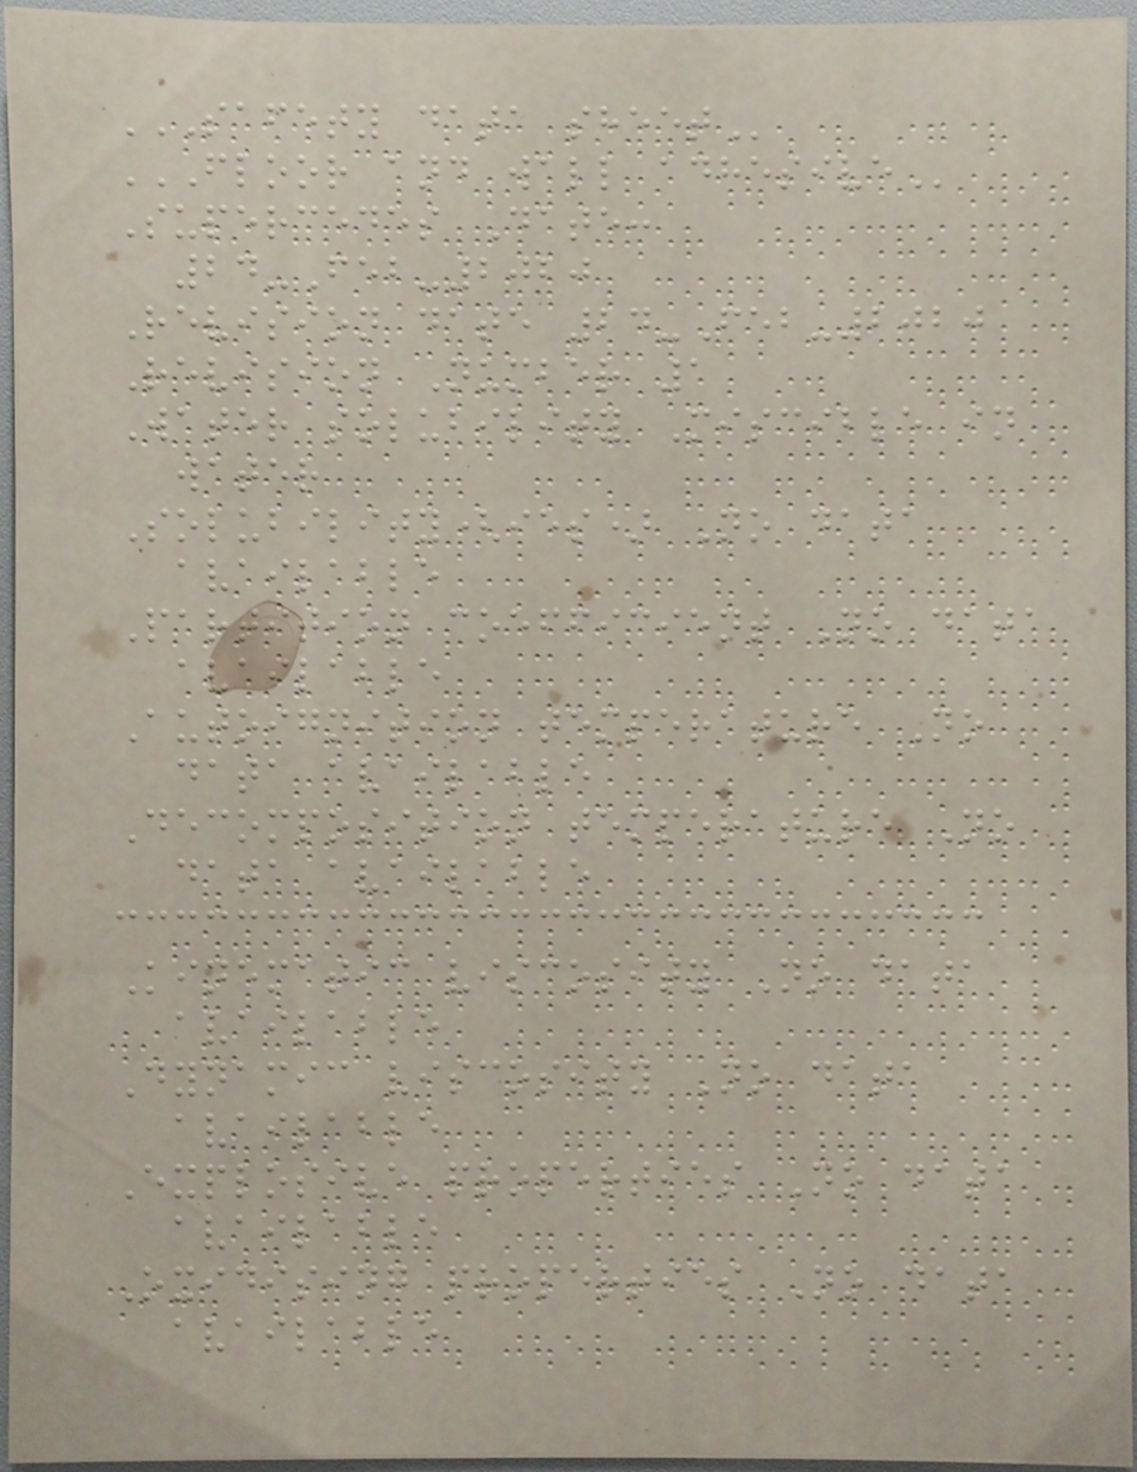SAFETY DATA SHEET
FLOOR AND WALL ADHESIVE
Supercedes Date:
24-Feb-2020
Revision date 24-Feb-2020
Revision Number 1
Water solubility Miscible in
water
Solubility(ies) No data
available
Partition coefficient No data
available
Autoignition temperature No
data available
Decomposition temperature No
data available
Kinematic viscosity No data
available
Dynamic viscosity No data
available
Explosive properties No data
available
Oxidising properties No data
available
